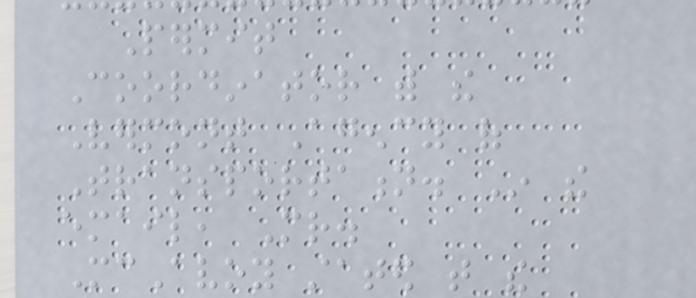Permit
Coordinator with the
Vermont Agency of
Transportation. In the
email, Mr.
McAvoy stated that the
